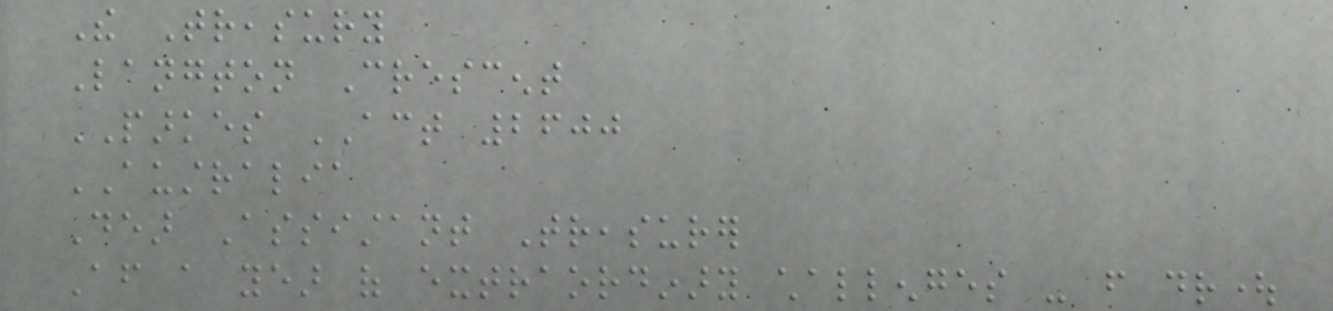The Treasury
Langton Crescent
PARKES ACT 2600
AUSTRALIA
Dear Assistant Treasurer
After a year of extraordinary challenges - from drought
